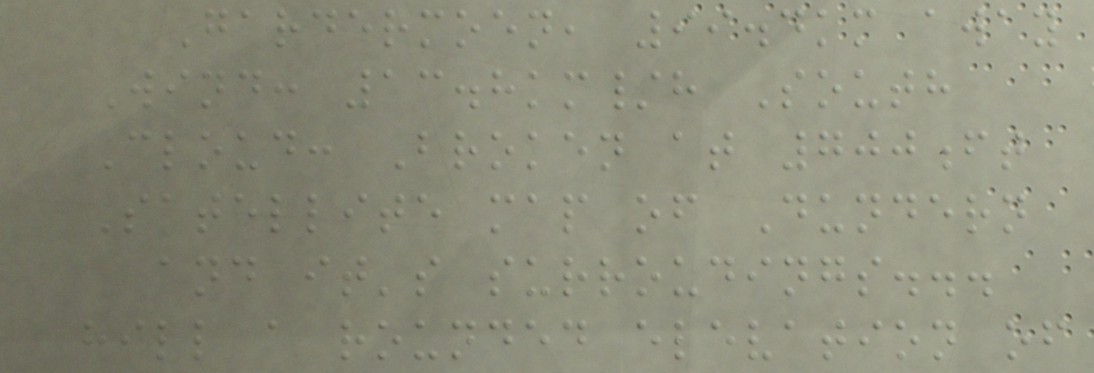Gardermoen, 99.4km away
Wind: 13.8km/h South
Cloud: Broken at 700ft
Satellite map of Dundern
and it's surroudings...
hill a rounded elevation of
